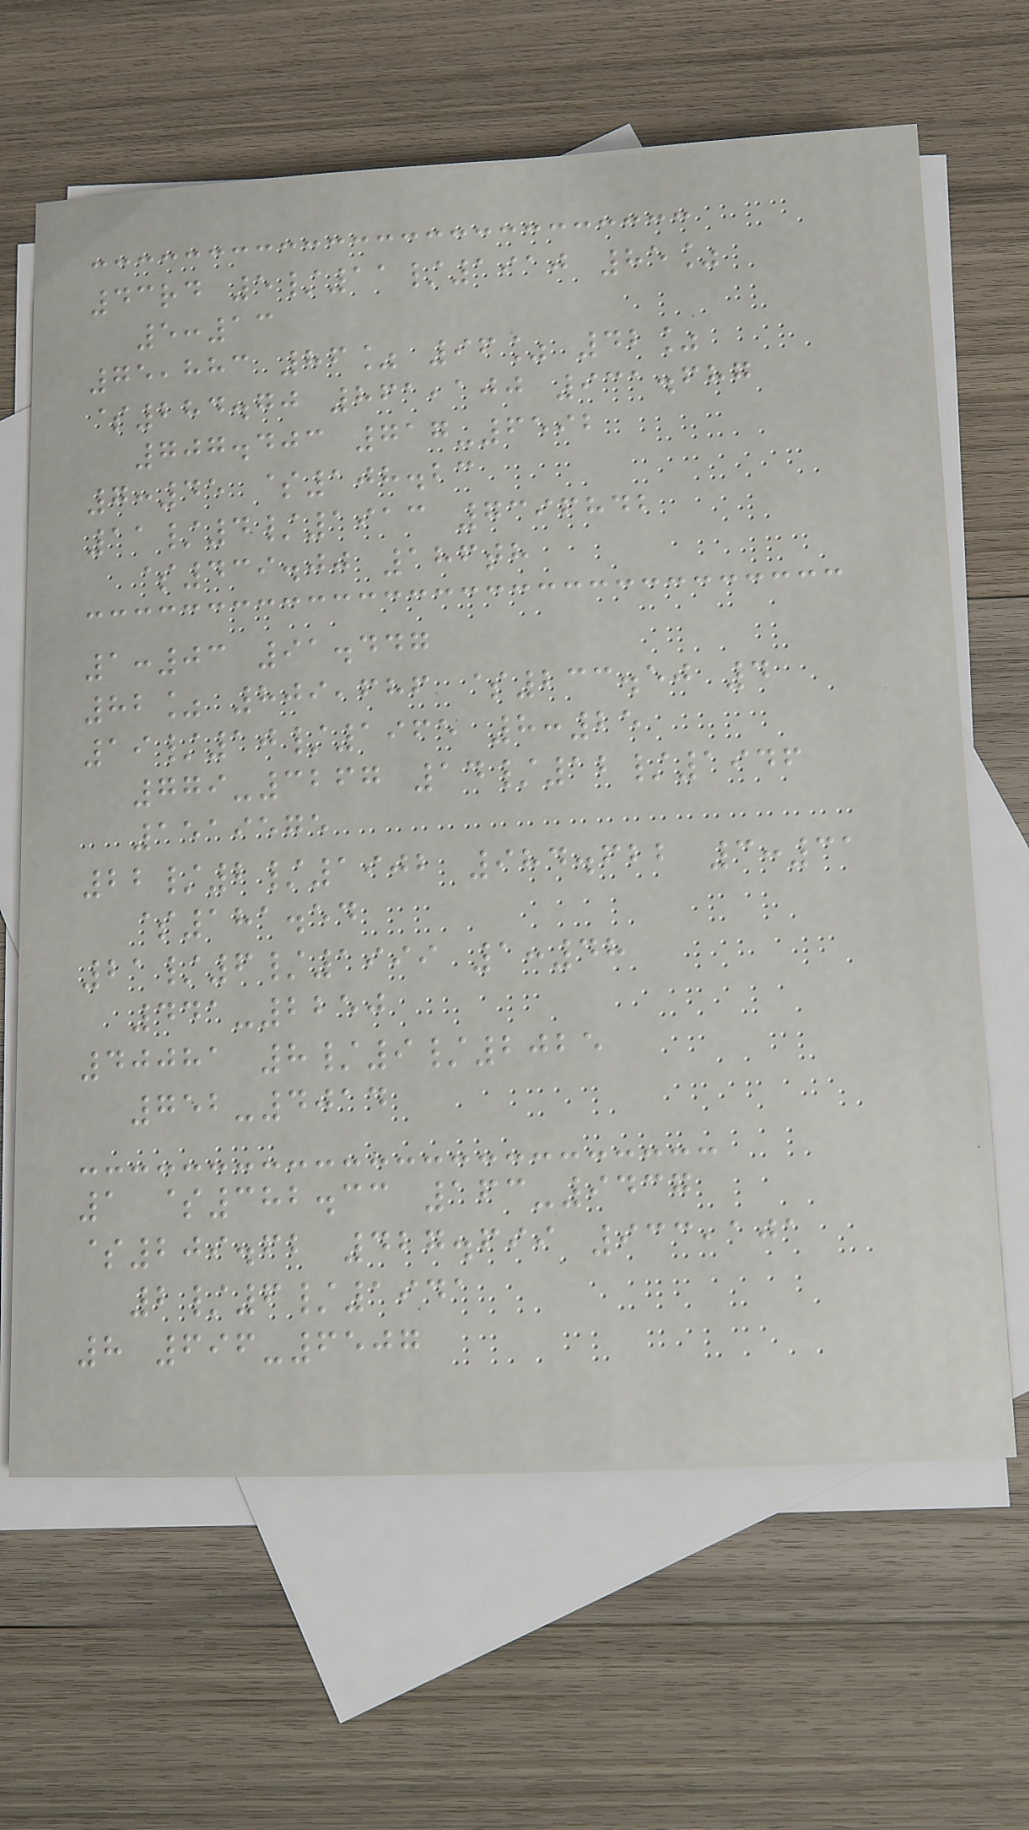43rd 5/11/1910 85%
5:13
75,883 86% 96% 42%
$284.70 861,100 931.687
707.403 717-6592
7:45 $108.23
11/4/1913 7396842
$439.00 186th
1:03 91.447
82% 809,686 $233.50 4
19/10/1965 8:25
779-3267 14/12/1946
1519575
22/2/1902 984.622 3:31
$181.54
21/6/1999 1:48
441-2250
40081 8/9/2025
752-4014
1 $382.33 163-9437
$209.62 427.699 933,101
2/6/1941
8 696-6507
